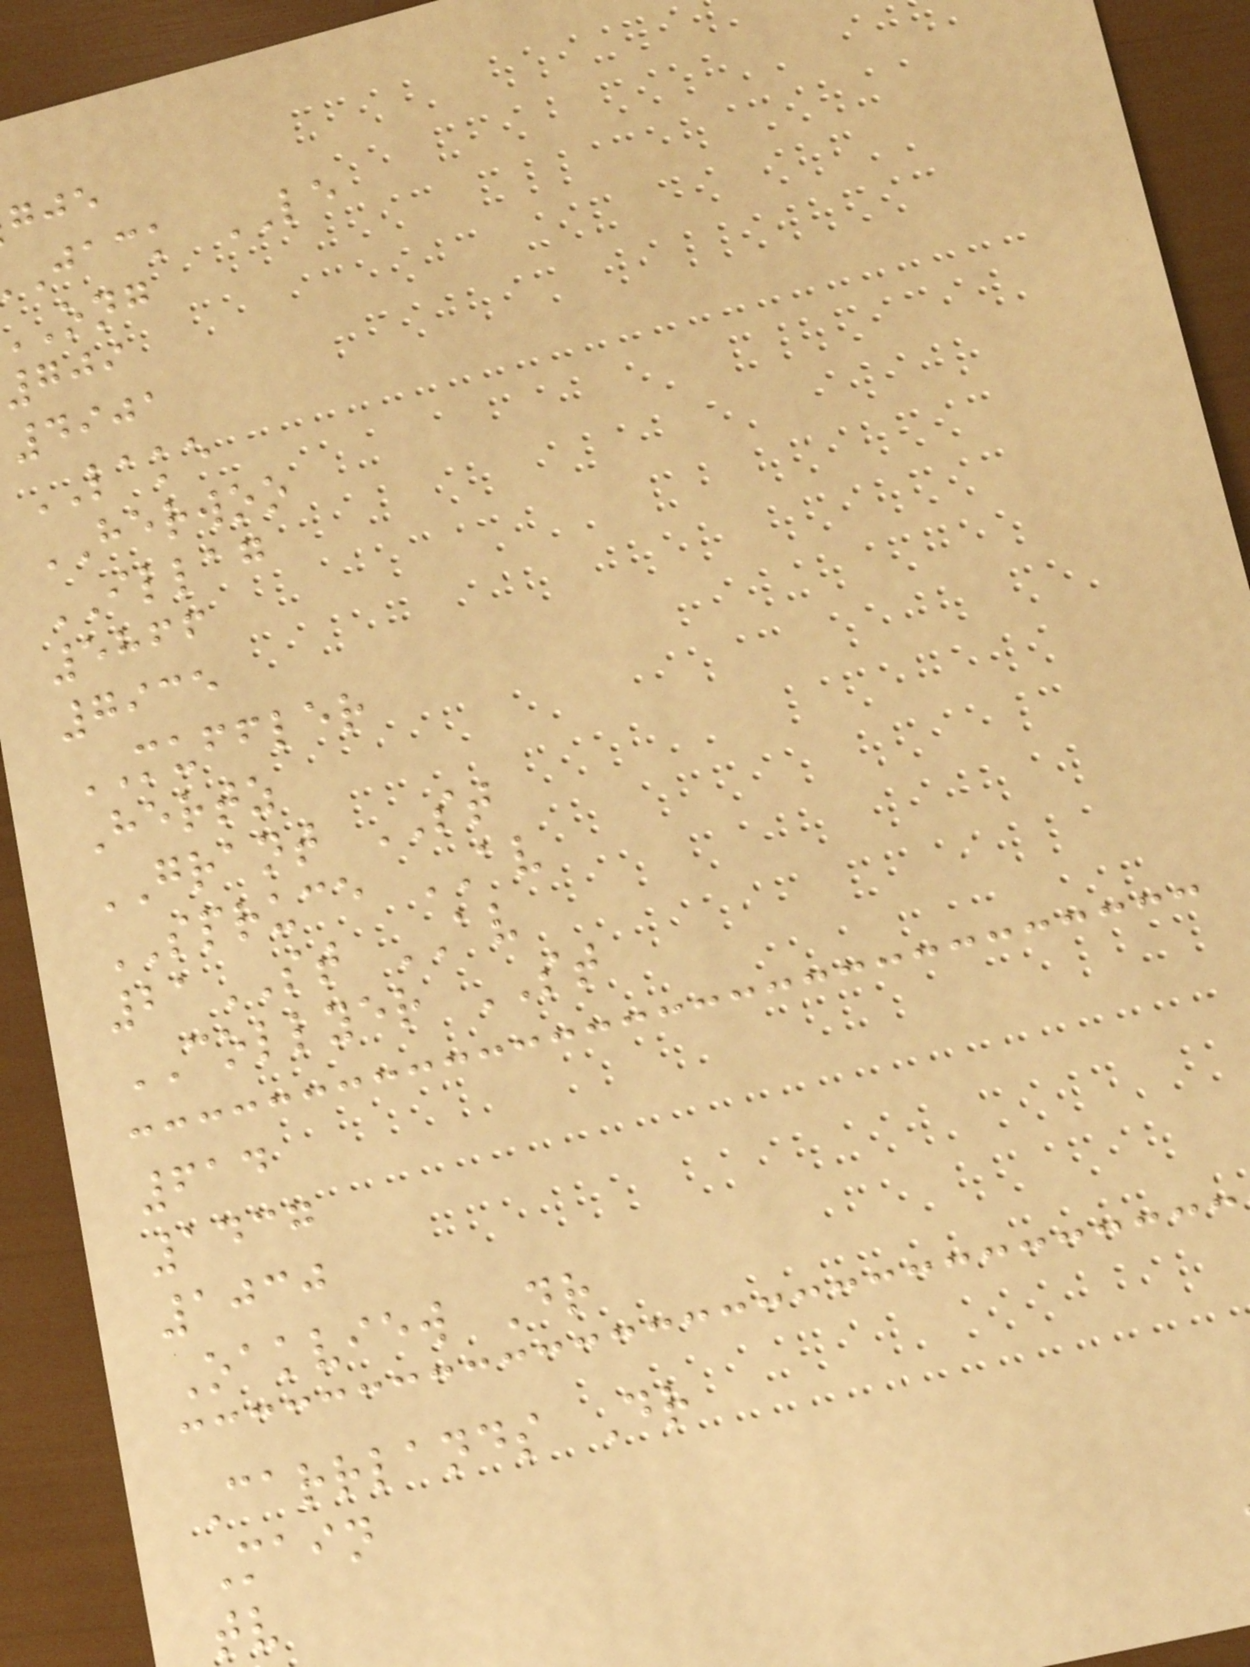jack LE
709
4901
LAKE
HERWOO
ILLAG
5866
7935
MUFFLER
Hertz
GRANT ST
SPRUCE AV
21ST AV
COLLYER ST
614
1437
1030
Oakview Dr
Carrlands Dr
Main
tv
